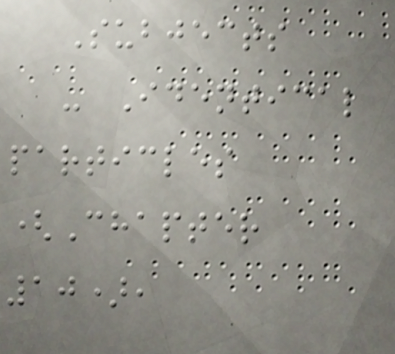Subjects
- Identical
particles
(Chapter
10),
